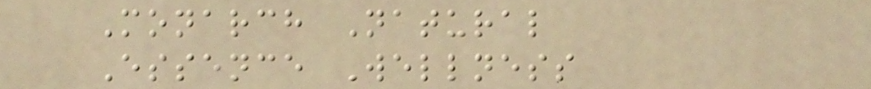Monarch Natural
Essence Wellness
